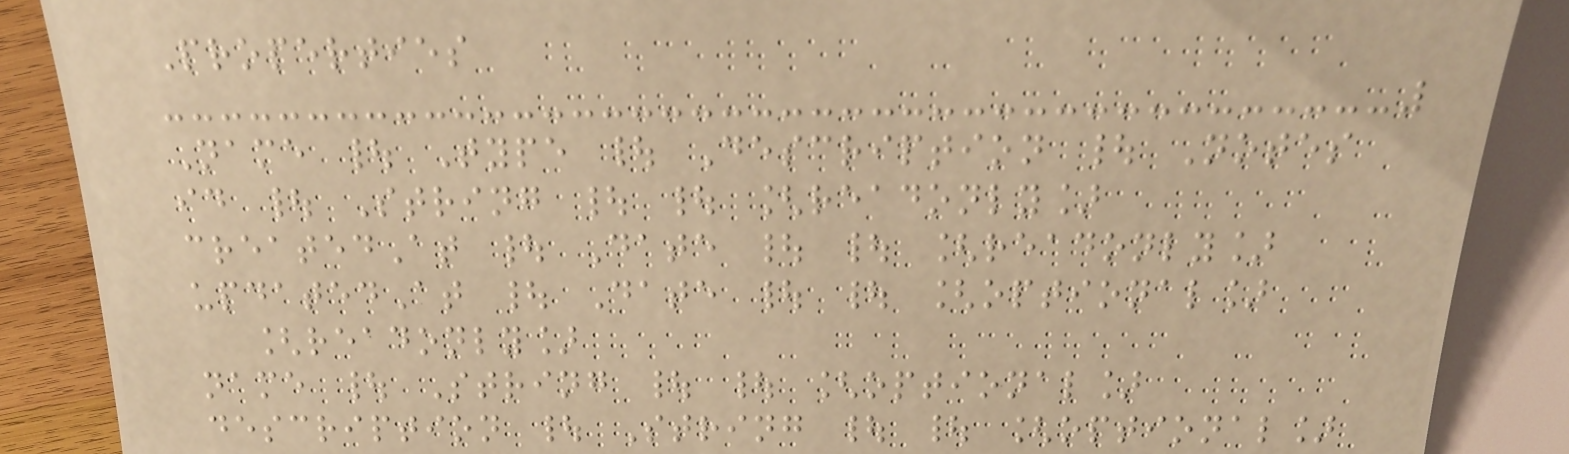Properties
Name | Type | Description | Notes
id | String | | [readonly]
createdAt | Date | | [readonly]
updatedAt | Date | | [optional]
[readonly]
name | String | | [optional]
description | String | | [optional]
